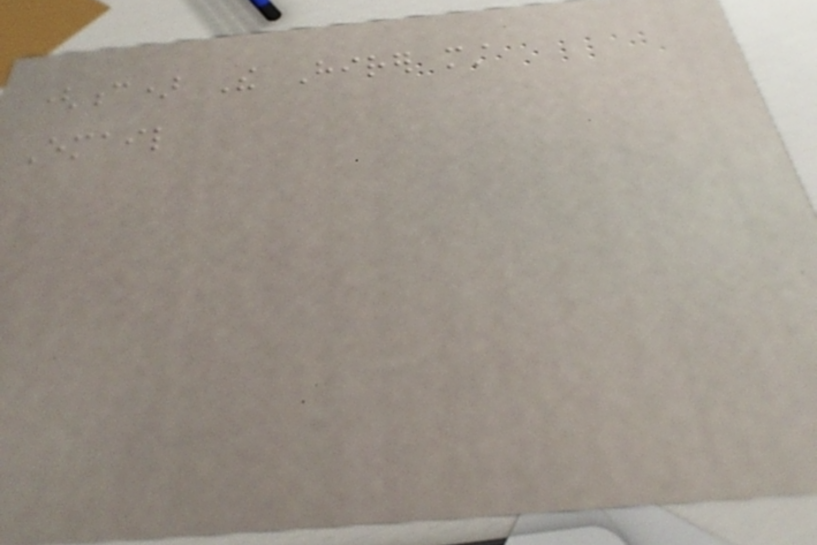(c) The Hirer must
Email
